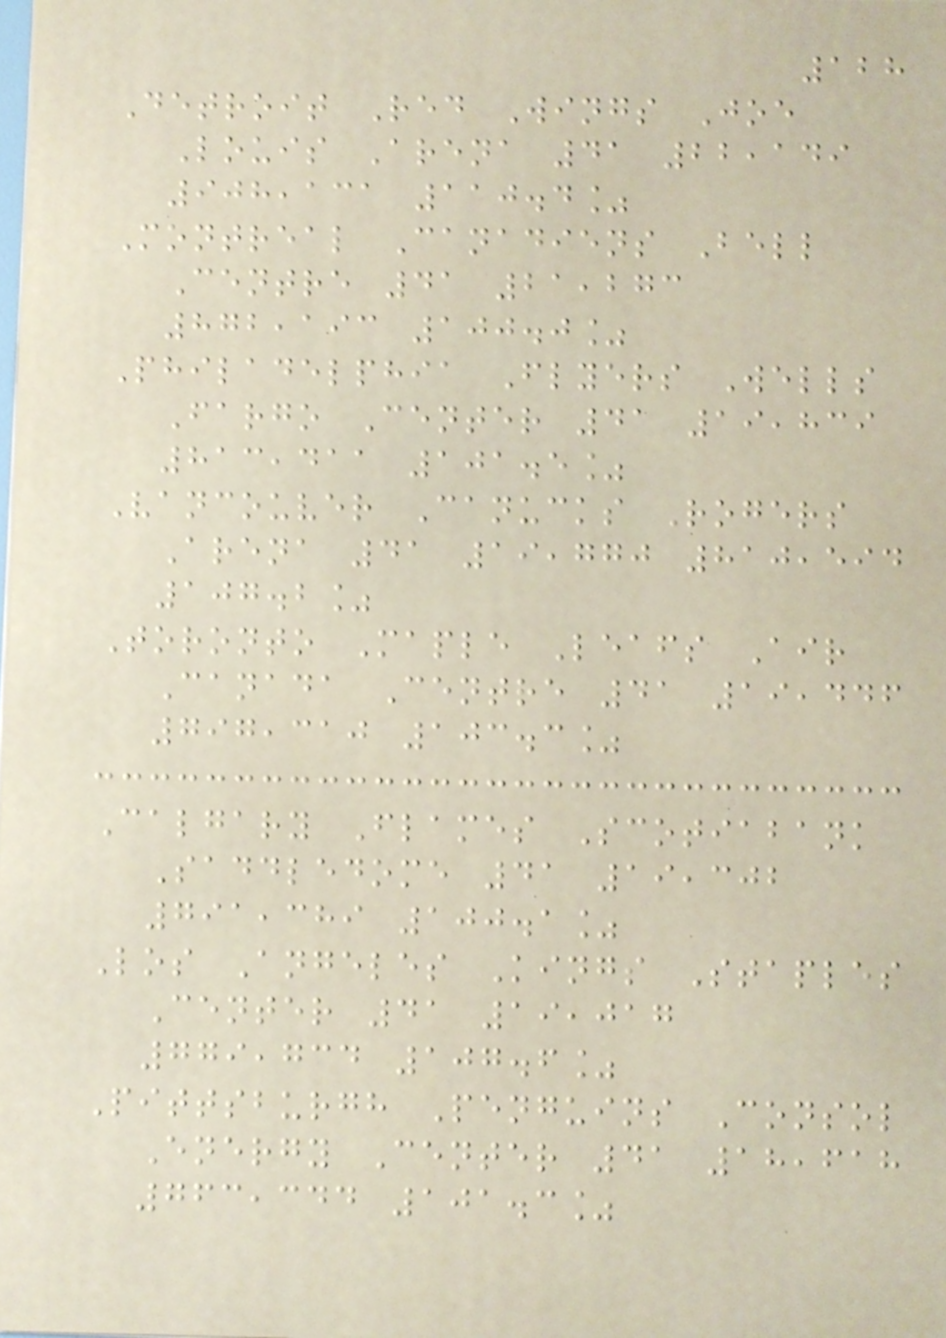128
Detroit Red Wings Joe
Louis Arena 41 22,149
908,131 110.4%
Montreal Canadiens Bell
Centre 41 21,273
872,193 100.0%
Philadelphia Flyers Wells
Fargo Center 41 19,839
813,411 101.5%
Vancouver Canucks Rogers
Arena 41 19,770 810,594
107.2%
Toronto Maple Leafs Air
Canada Centre 41 19,446
797,310 103.3%
Calgary Flames Scotiabank
Saddledome 41 19,302
791,389 100.1%
Los Angeles Kings Staples
Center 41 19,017
779,734 107.6%
Pittsburgh Penguins Consol
Energy Center 41 18,618
763,344 101.3%
